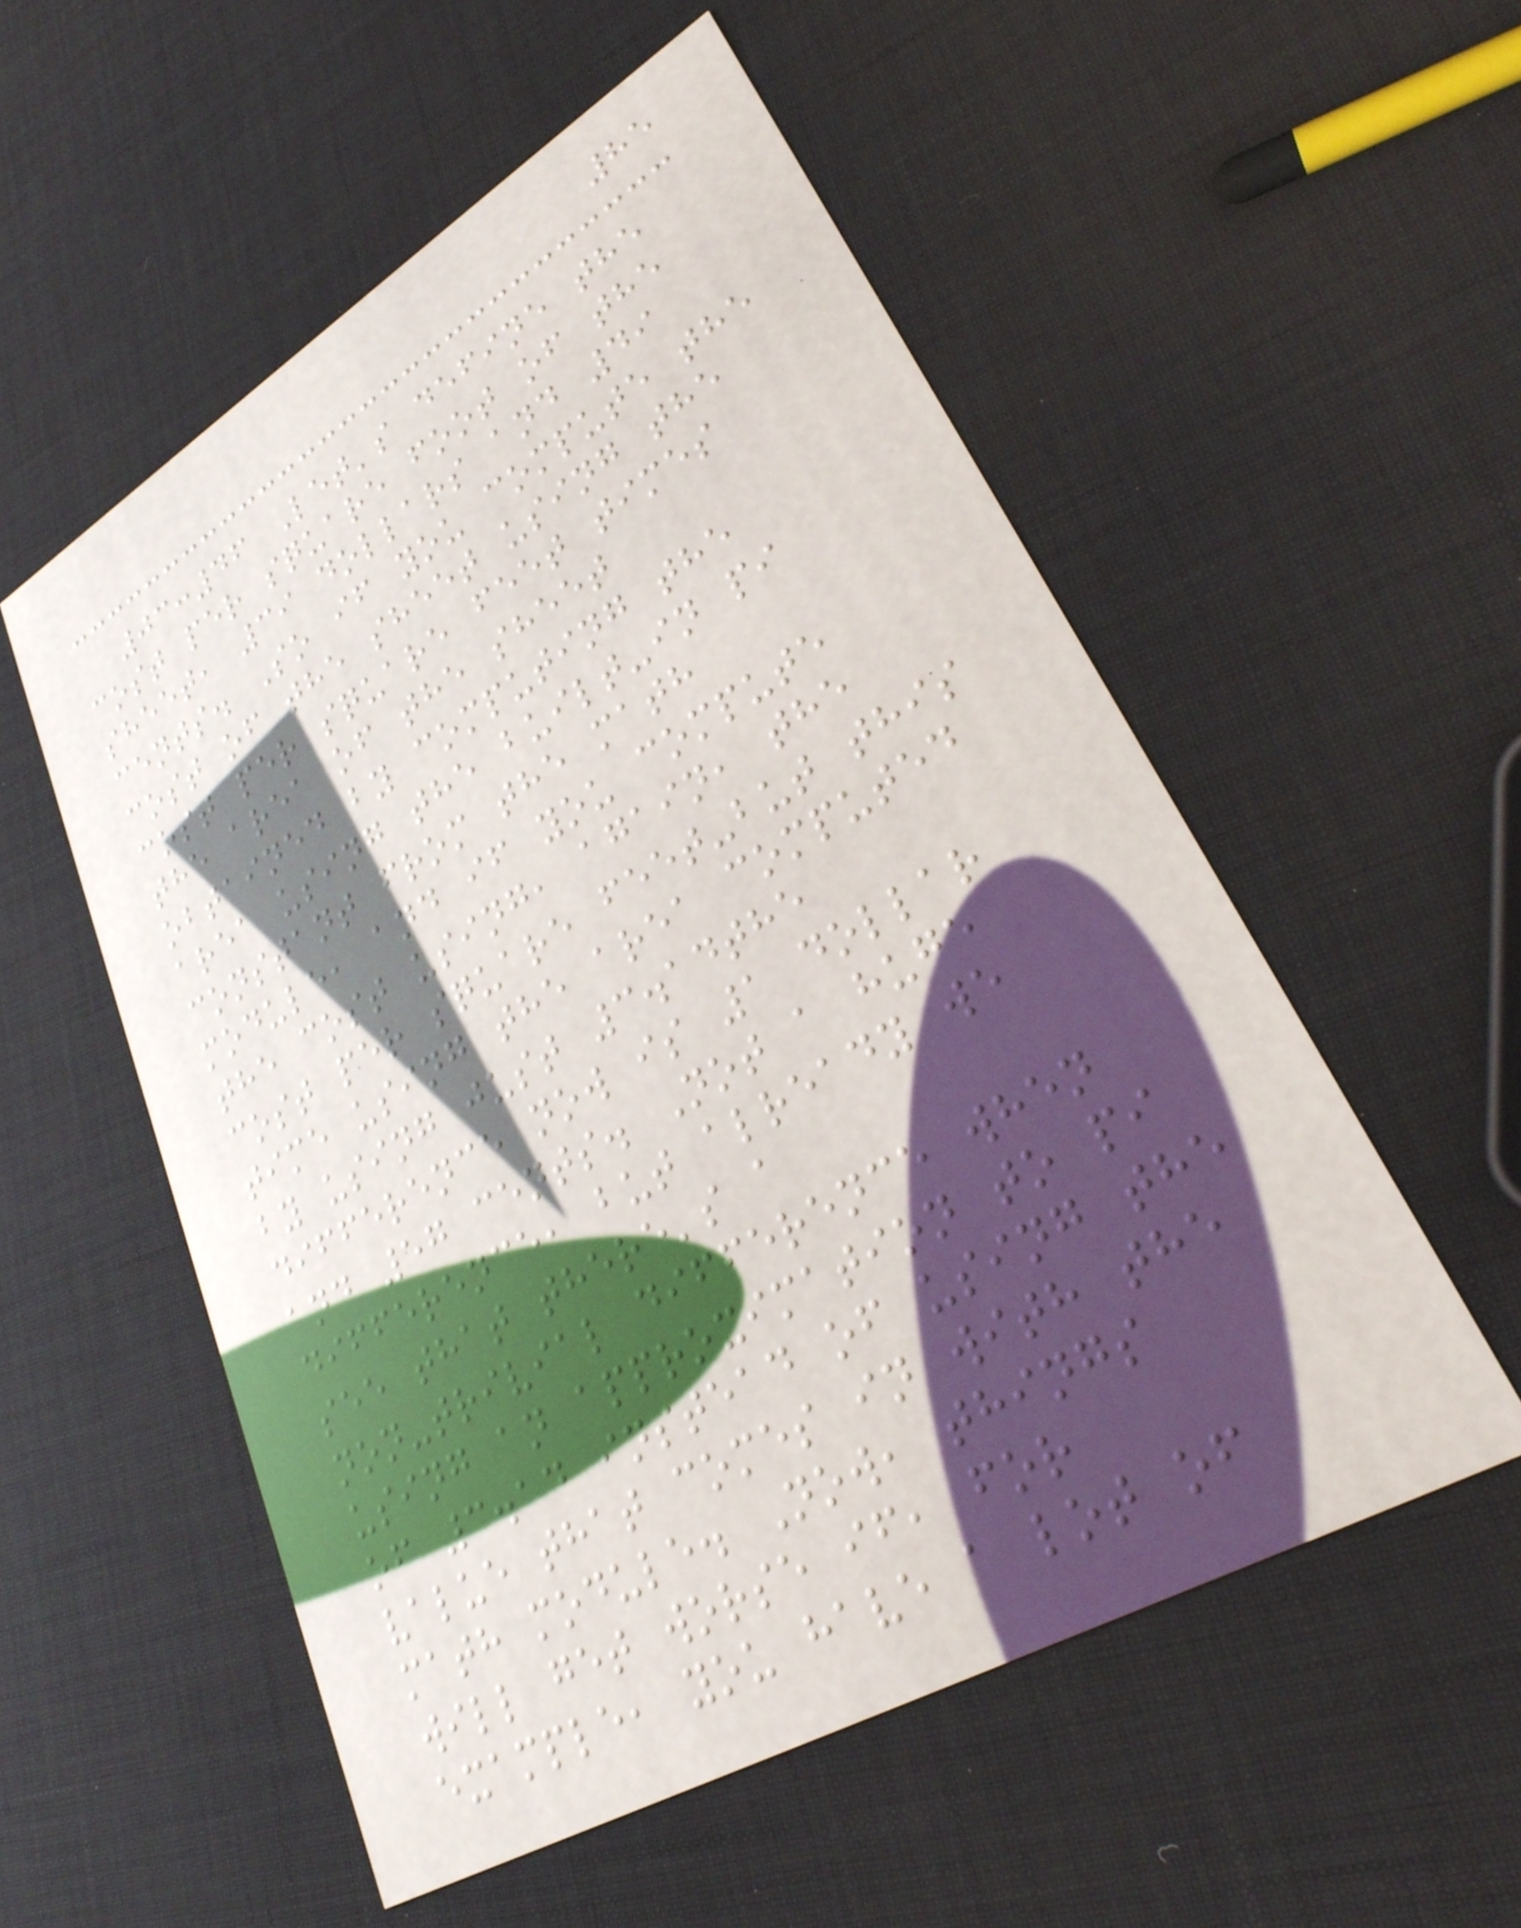85
03:46 Let's define the
cost per square foot of the
sheet, 39 dollars and 49
cents. So if you compute the
cost of the sheet using the
cost per square feet times
the area of the sheet
obtained by computing the
area using the built-in pi
constant from the math
module, and if you compute
the cost using, again, the
cost per square feet-but this
time using the area computed
by using just 3.14the
difference now is 1 dollar
and 57 cents. Not a huge
difference, but already we
see that there's a
non-trivial difference when
using an approximation to pi
of 3.14 instead of using the
value that comes in with the
math module. Now, things
will get worse if, for
example, you have a lot of
